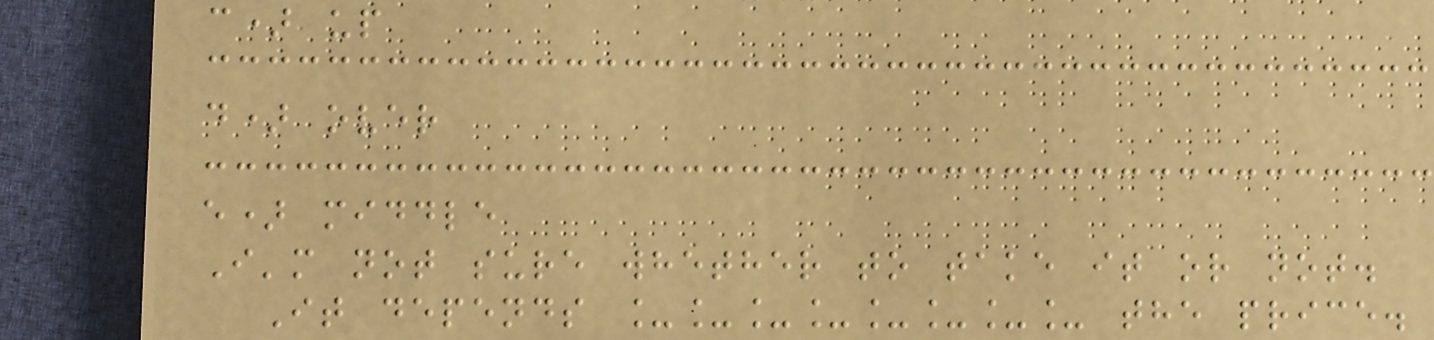c) up
d) over
e) middle
I'm not sure whether to take it or not.
It depends ________ the price.
